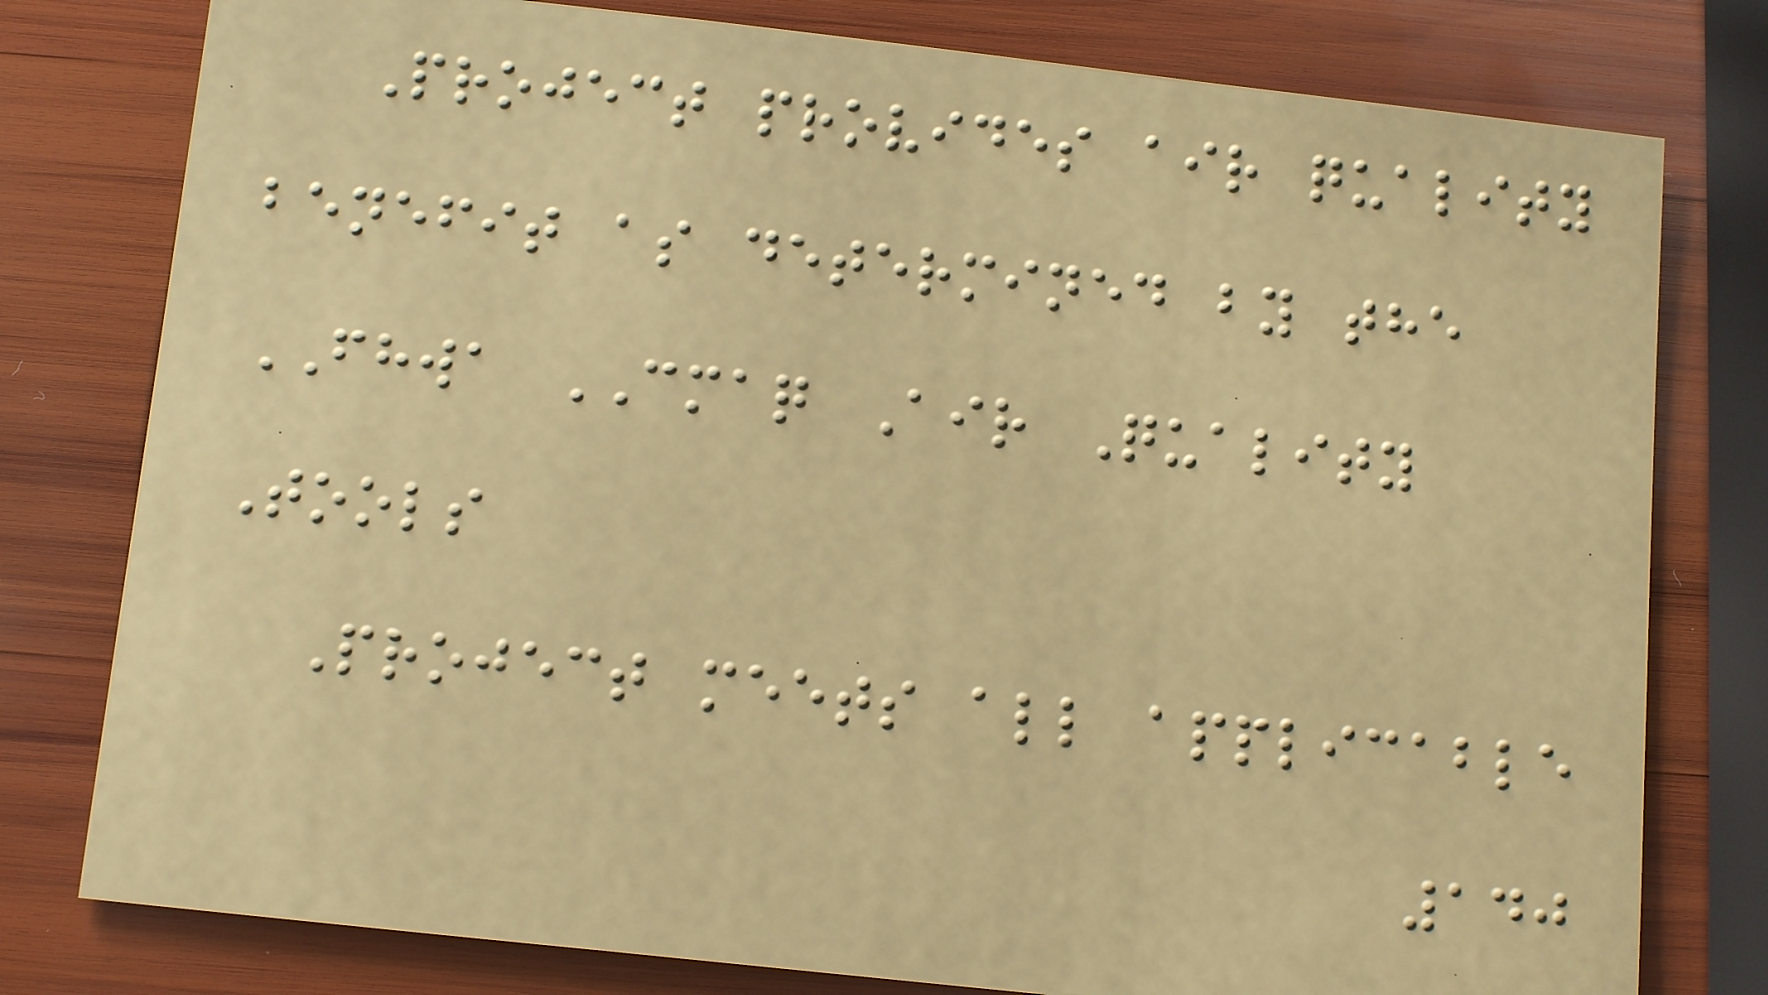Project provides air quality
benefit as determined by the
FHWA CMAQ Air Quality
Tools
Project meets all applicable
140
